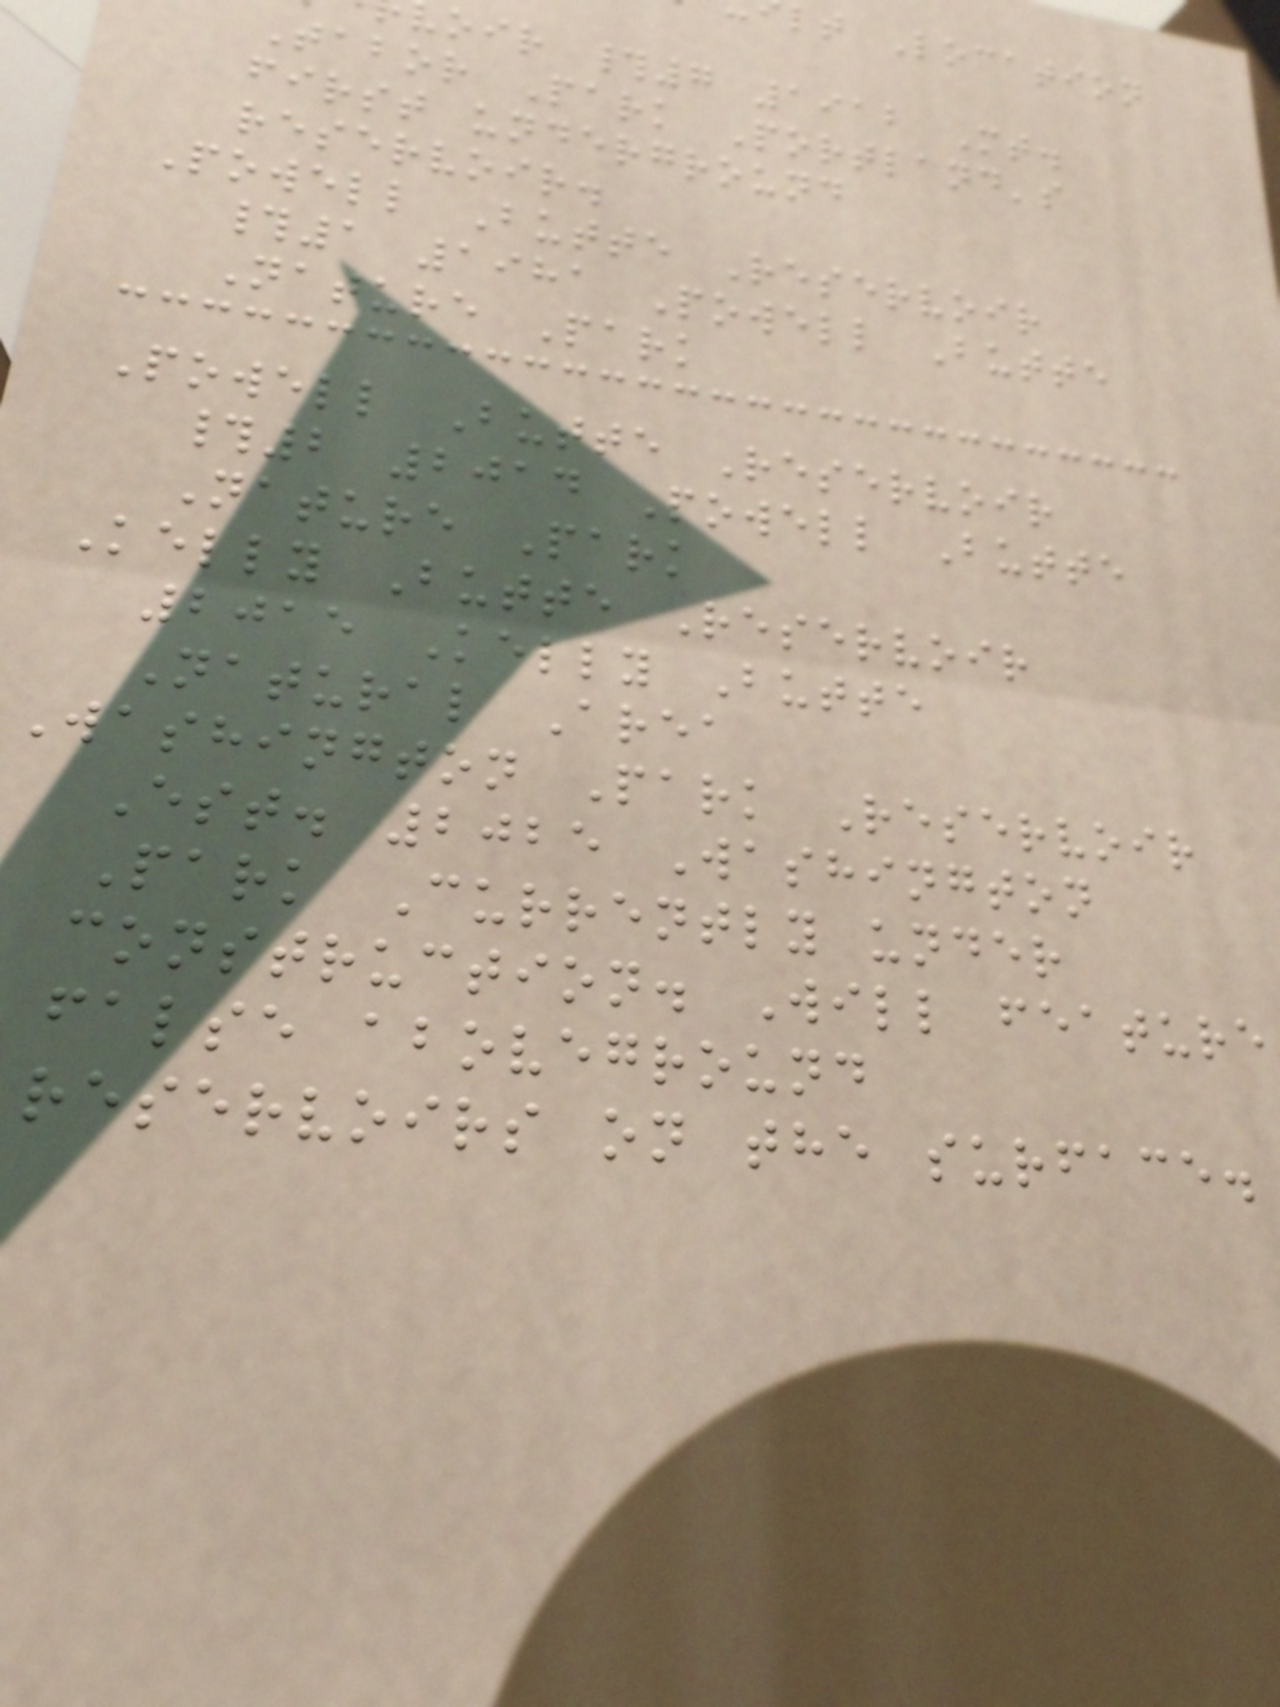lt Location
oir #7 1912 Mt.
Tabor Park Portland's
first underground
reservoir.
Powell Butte Reservoir
#1 1981 Powell Butte
Nature Park
Powell Butte Reservoir
#2 2014 Powell Butte
Nature Park
Kelly Butte Reservoir
2015 Kelly Butte
Natural Area
Washington Park Reservoir
Est. 2025 Washington
Park Currently under
construction. Will feature
false aboveground
reservoirs on the surface.
